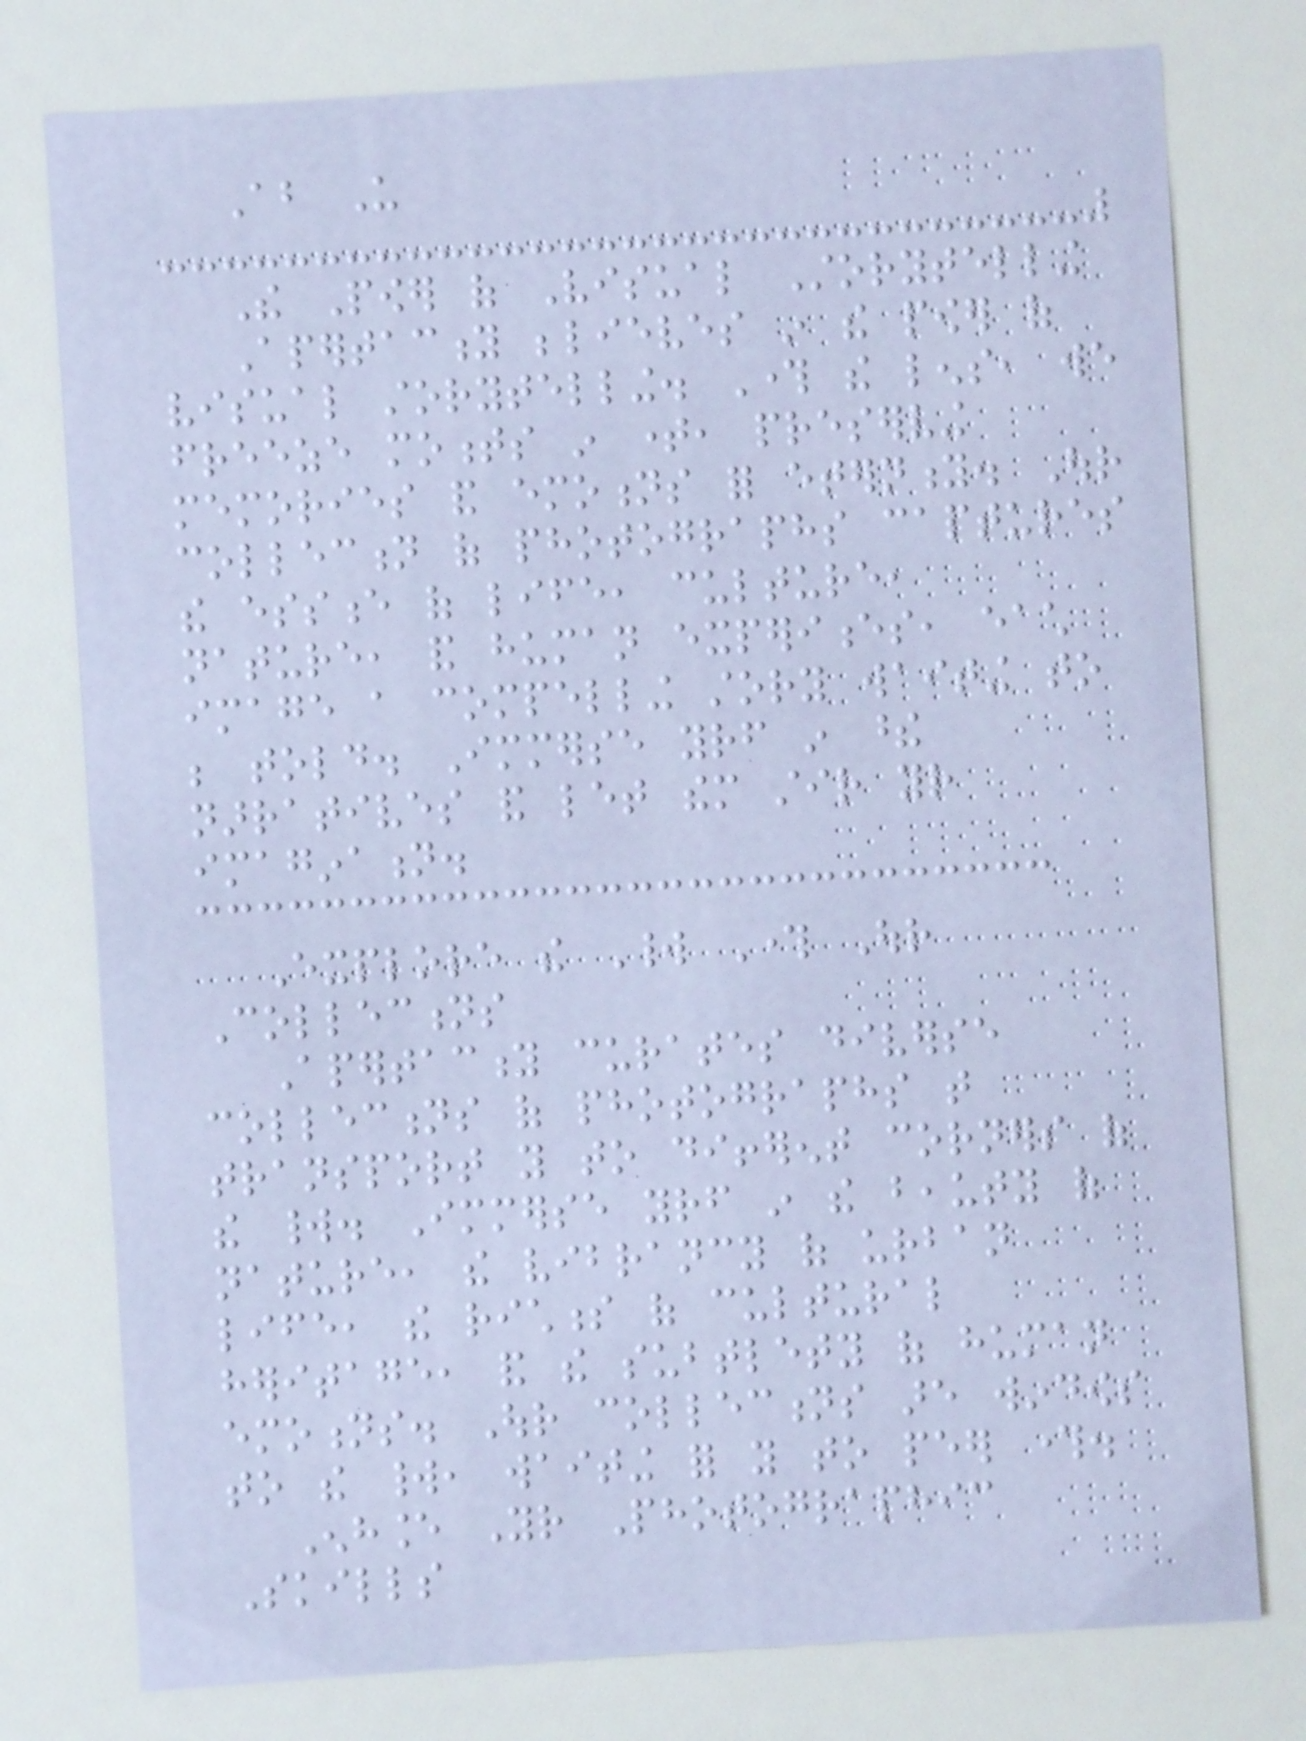About Us
The Power of Visual Storytelling
Apertacity believes in the power of
visual storytelling. Through the lens, we
freeze moments in time, preserving
memories and emotions for eternity. Our
collection of photographs captures
the essence of life, culture,
nature, and human experiences, each
image a compelling story waiting to
be told. Immerse yourself in these
narratives and let them stir your
imagination.
Explore the World Through Our
Collections
Apertacity curates diverse
collections of photographs that
transport you to different corners of
the world. Immerse yourself in the beauty of
nature, the vibrancy of urban
life, the richness of cultural
heritage, and the subtlety of human
emotions. Our collections are windows
to the world, waiting for you to peer through.
Enhance Your Photographic
Skills
